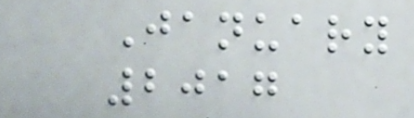January
2017
